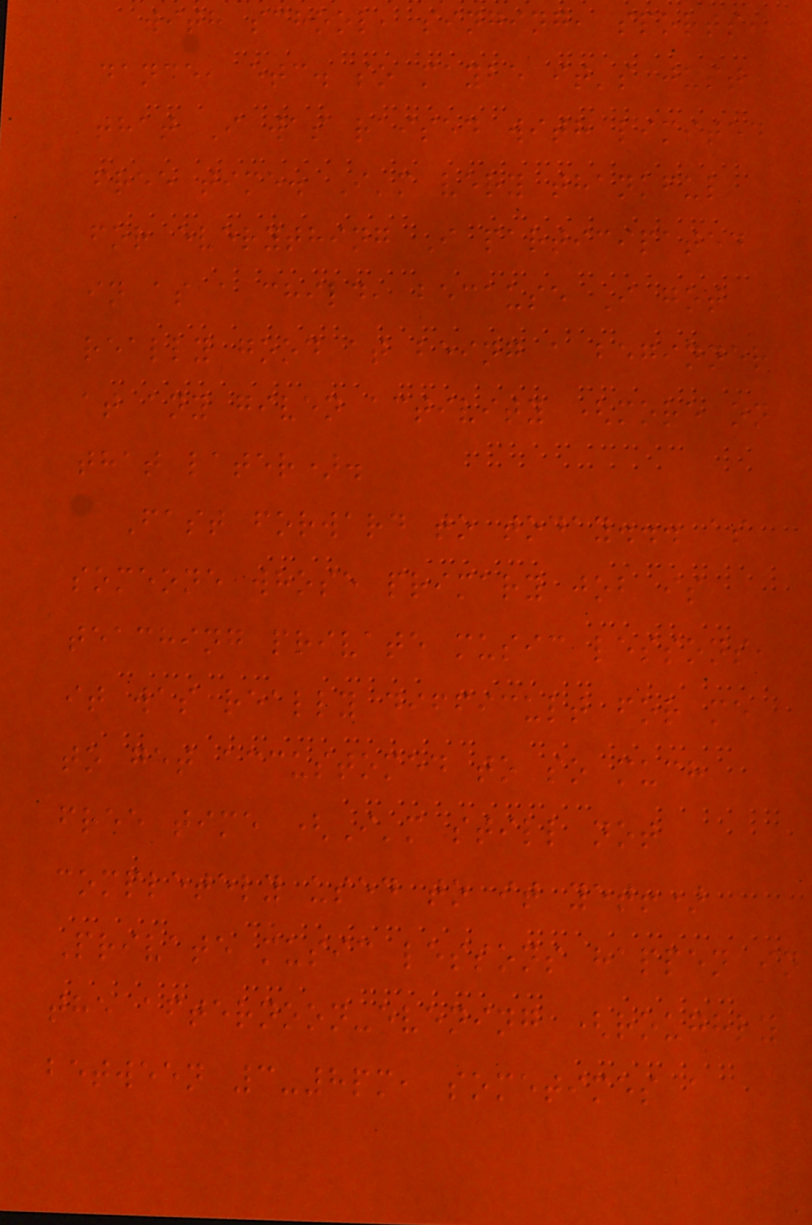with school, singing, sports,
dance, etc. so maybe it's just
that I was raised with limited
free time. I'm very thankful
for everything I participated
in as a child, because I got
really good at being a beginner
at any given activity (more on
that later).
Fast forward to today... as
someone whose primary job is
teaching private music lessons,
it was really difficult for me
to get accustomed to so much
free time (I'm still not
completely used to it yet!)
Private music lessons happen in
the afternoon-evening (roughly
between 3-8pm, sometimes a
